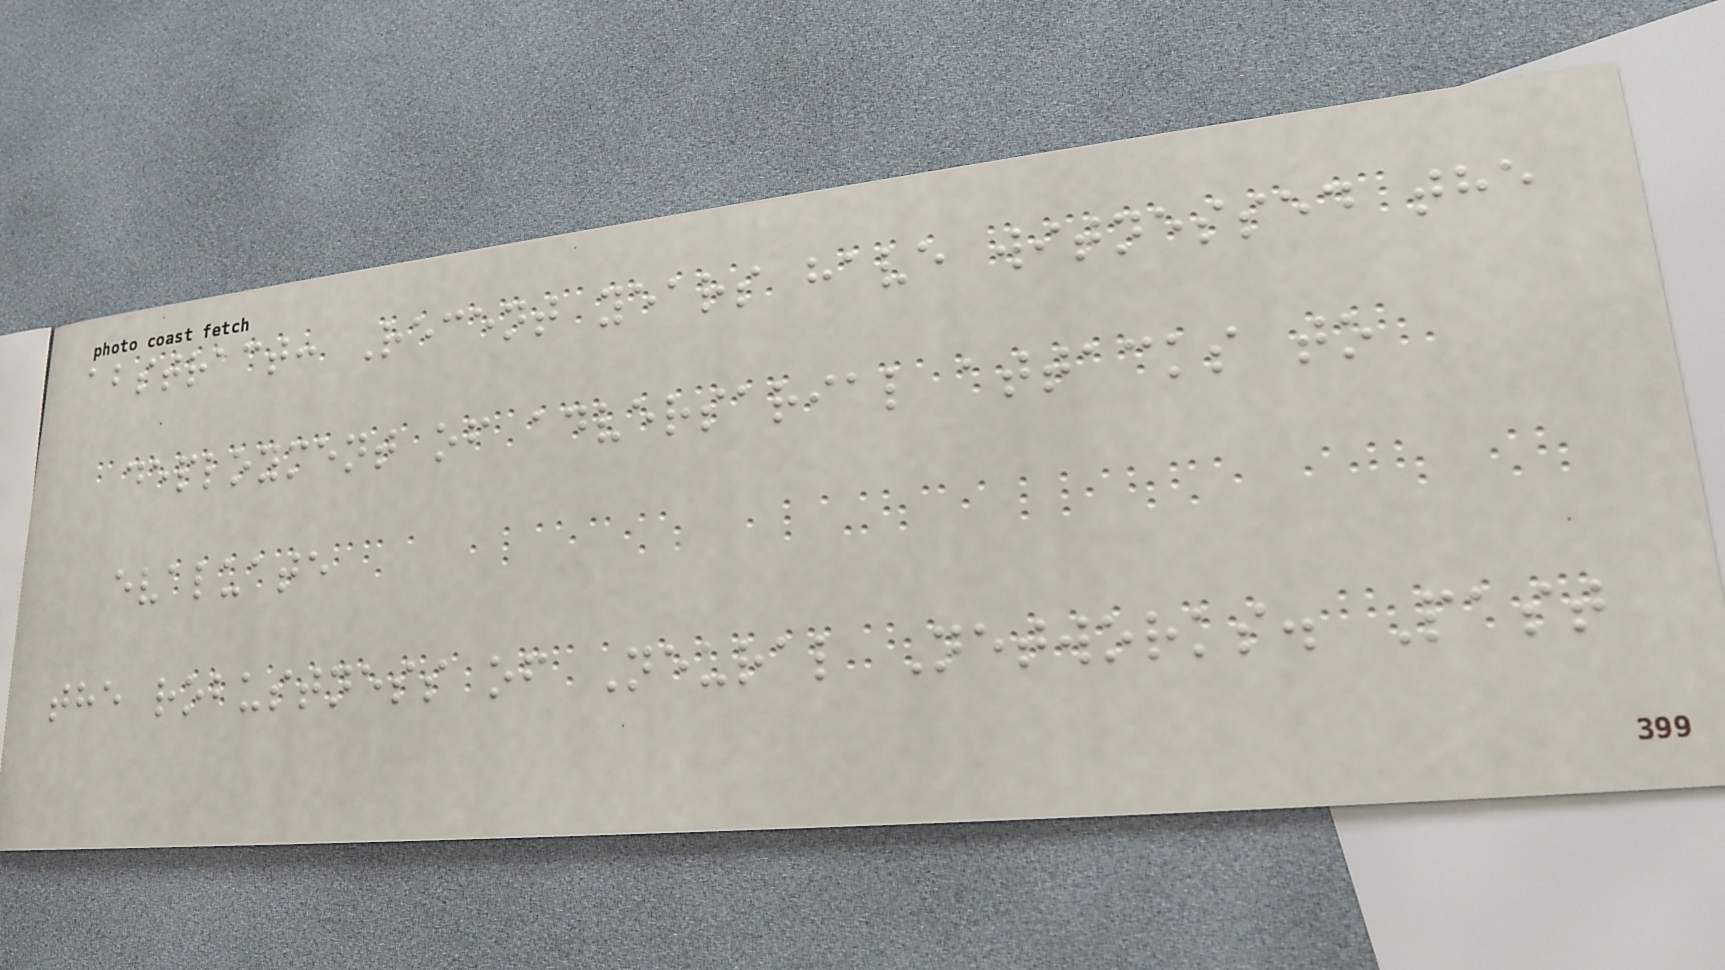abstract: Recent years have witnessed the
deployment of adversarial attacks to
evaluate
the robustness of Neural Networks. Past
